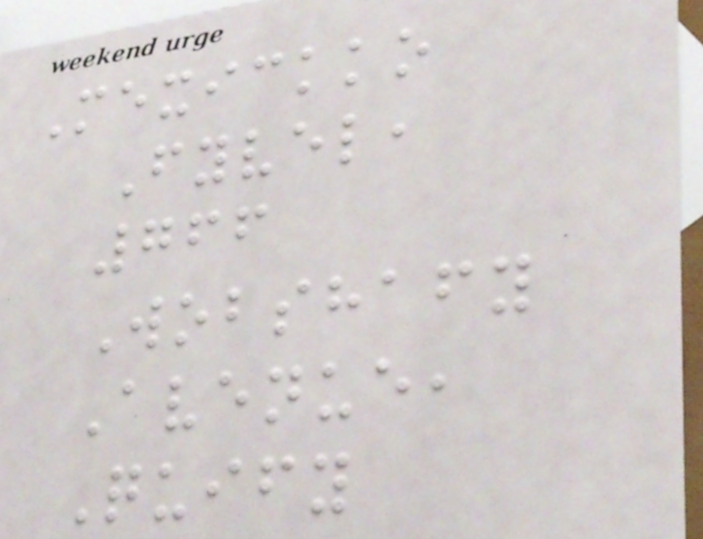Mexickko
Fyvel,
766
Wobshafy
Avenue,
Quify
